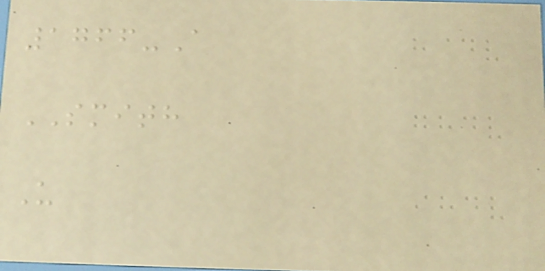1766-A
SMITH
U
